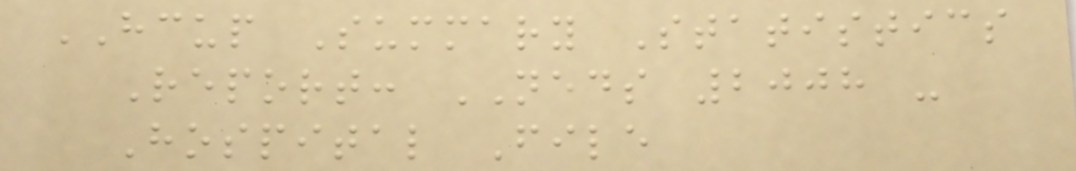HCUP Summary Statistics
Report: NEDS 2008 -
Hospital File
